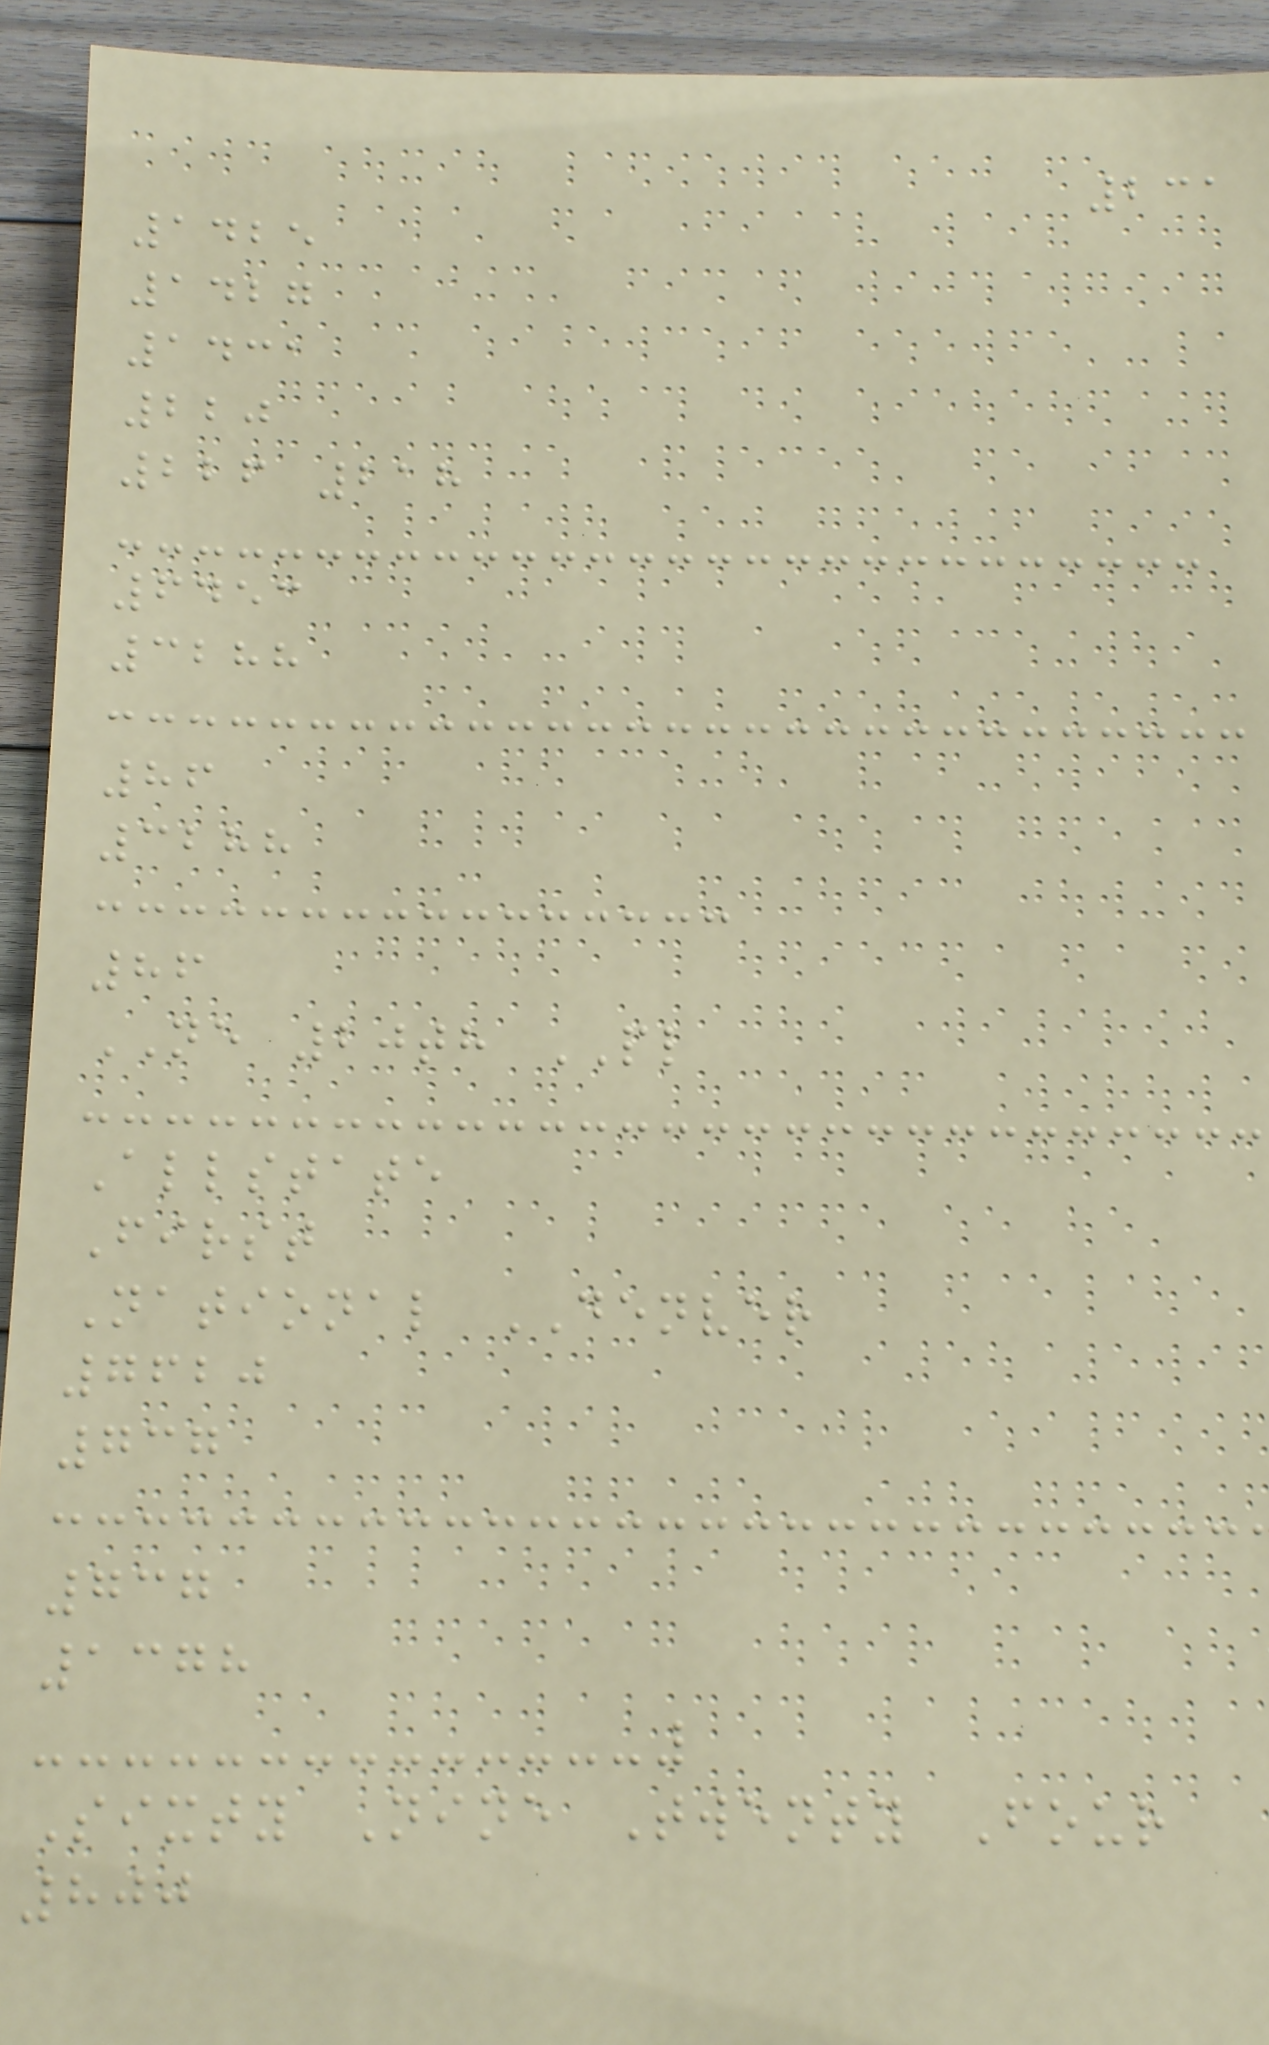231
1425
1427
1431
220
226 218
6453
3288
86
3288
86
NE 20th PL
Allstate
First
National DENVER
7620
737
737
1378
Sixty Nine Twenty Four
800
